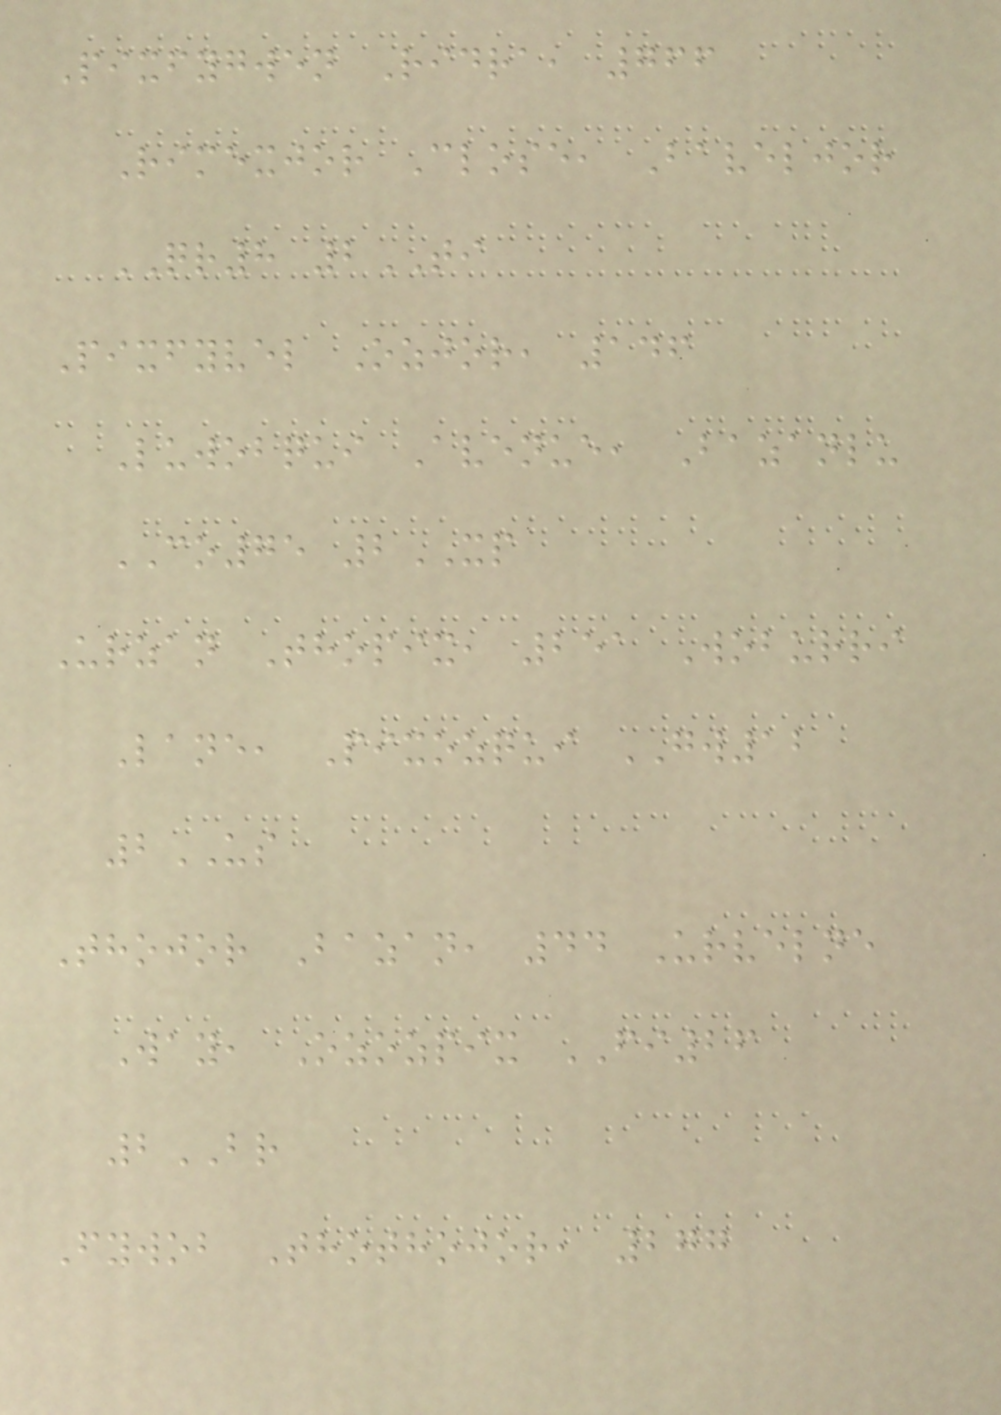Pixfygwen Ridra, 766
Rimexjor Close, Baveljor
QR8 2TI
Pixfyvel Ozjor, 146
Luwobqui Avenue, Bazanlu
CO75 2XP
Urzan Thopix, 251 Woburri
Lane, Pixozqui GW12
2US
Thojor Bazan, 44 Urvelne
Way, Ozozpix FI26
2BR
Fywob Thothojor, 277
